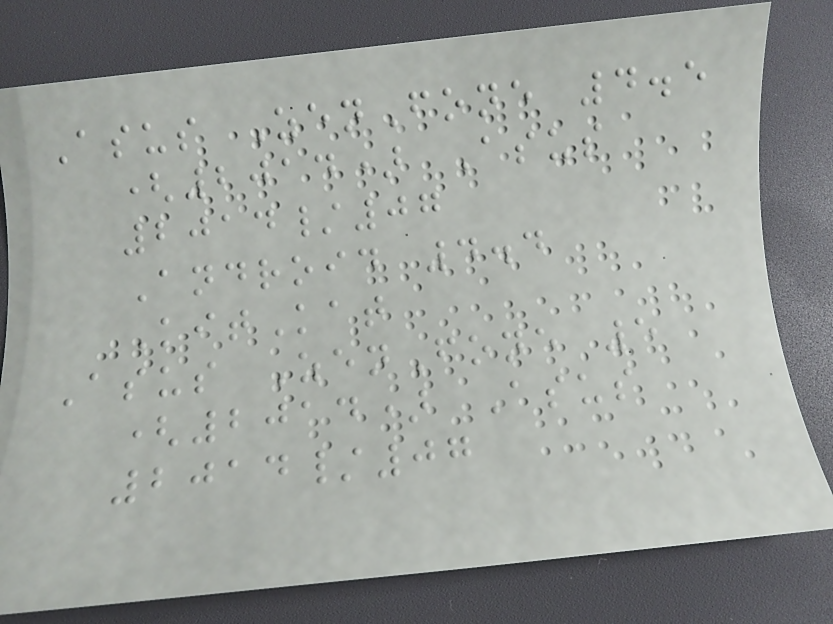Asus ZenFone 4.5
(2014) Asus
2014/07
Android 4.4
KitKat
Asus ZenFone 5
(2014) Asus
2014/07
